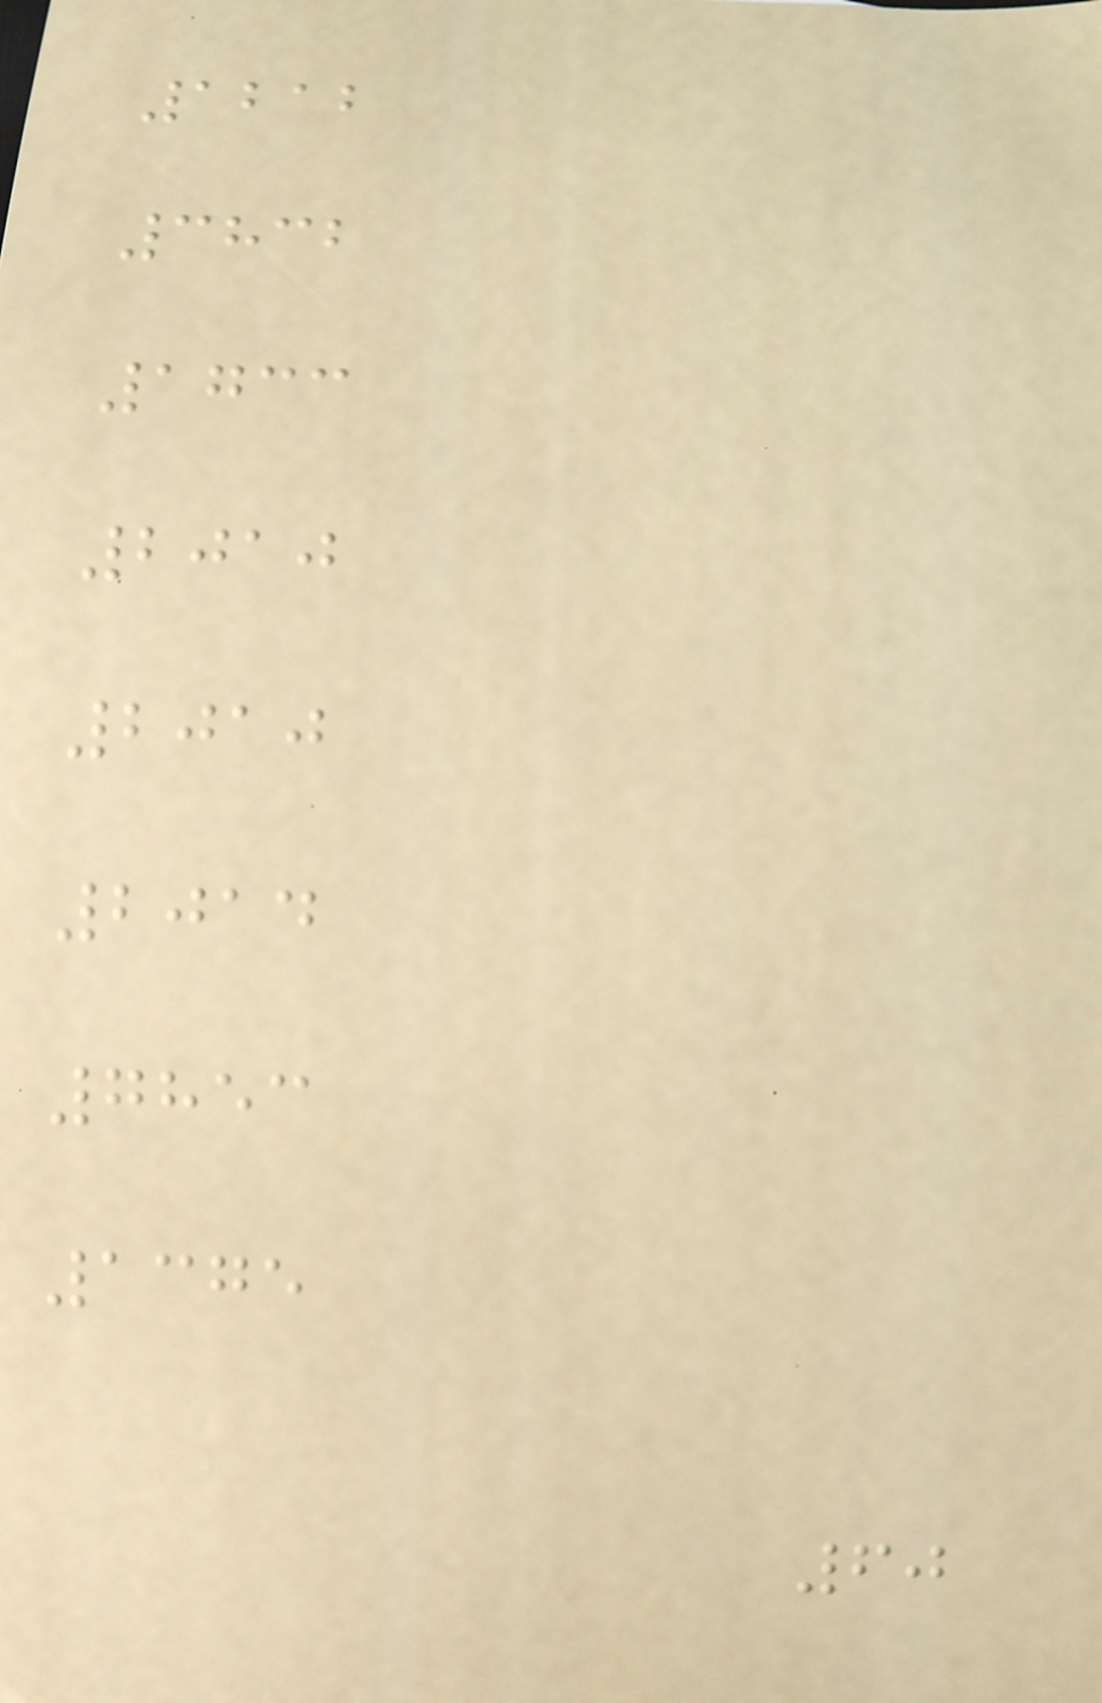1212
3832
1733
2010
2010
2014
7853
1375
60
